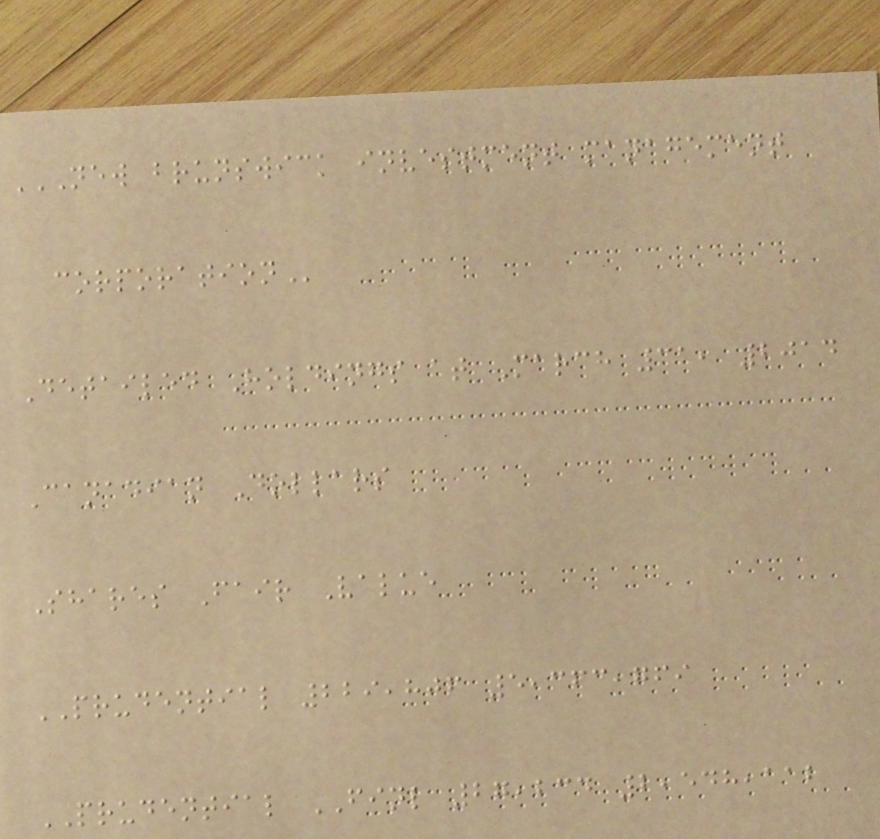NEW BRUNSWICK INVESTMENT MANAGEMENT
CORPORATION
Detailed Holdings at March 31, 2014
Canadian Dollars
Shares Fair Value
PRUDENTIAL 229,806 5,363,769
PRUDENTIAL FINL 27,234 2,548,112
